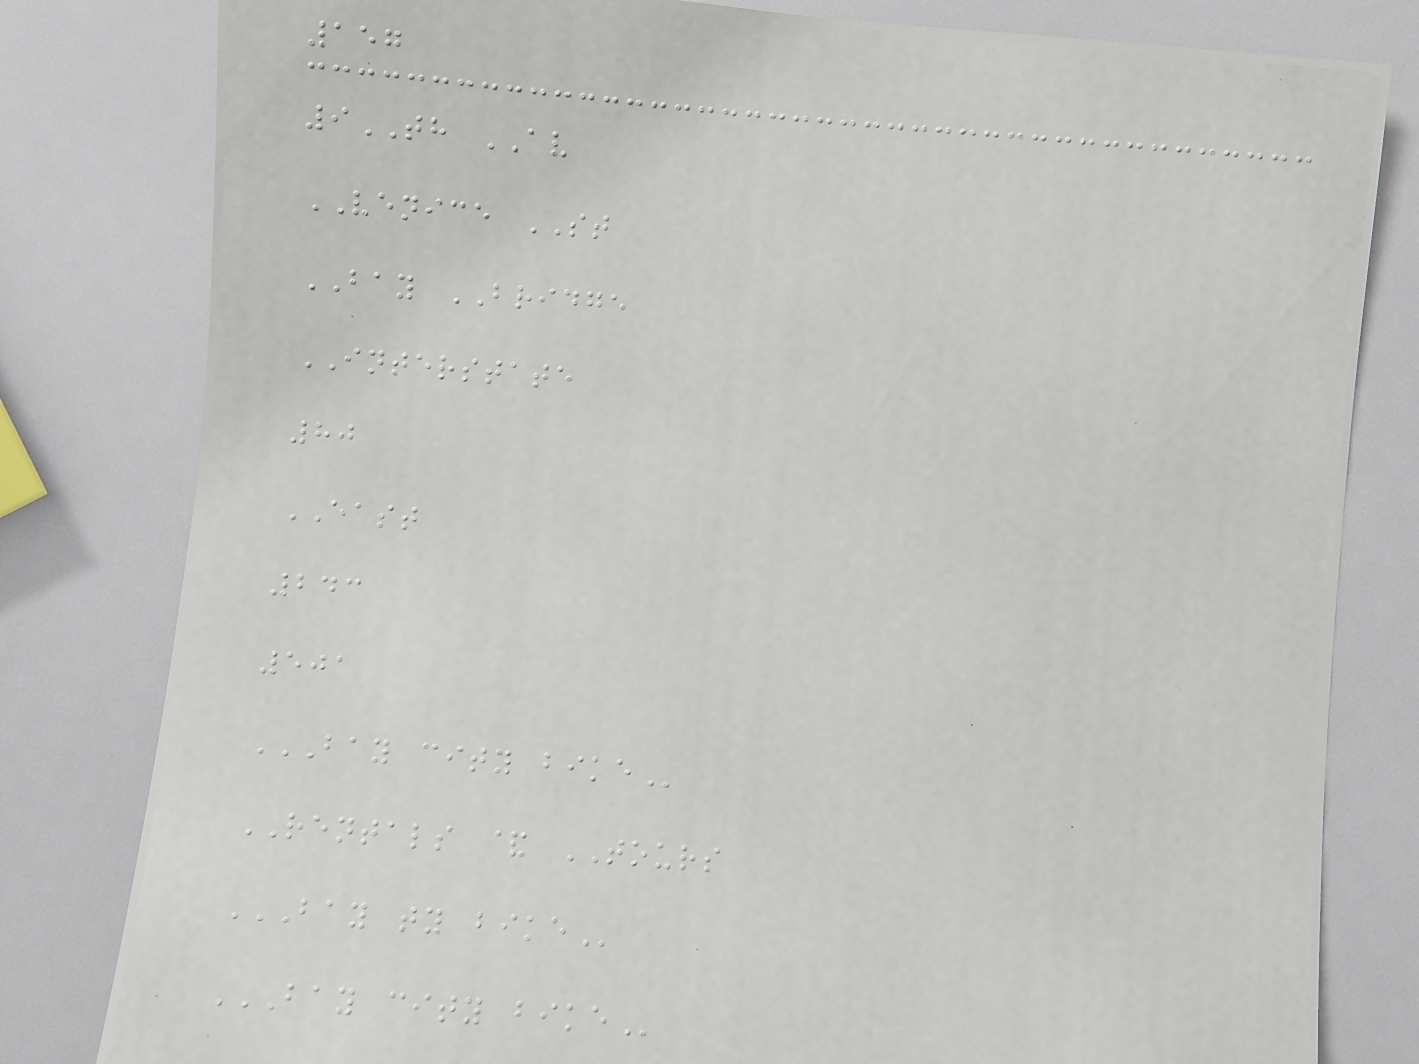157
9TH AV
VENICE ST
BAY BRIDGE
INTERSTATE
80
EAST
243
501
BAY CITY BIKE
RENTALS & TOURS
BAY TY BIKE
BAY CITY BIKE
